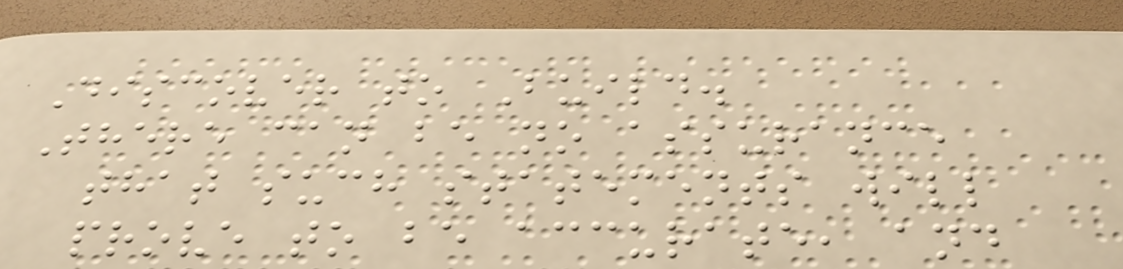Discover to Build.
There can be no assurance
that such statements will
prove to be accurate, and
